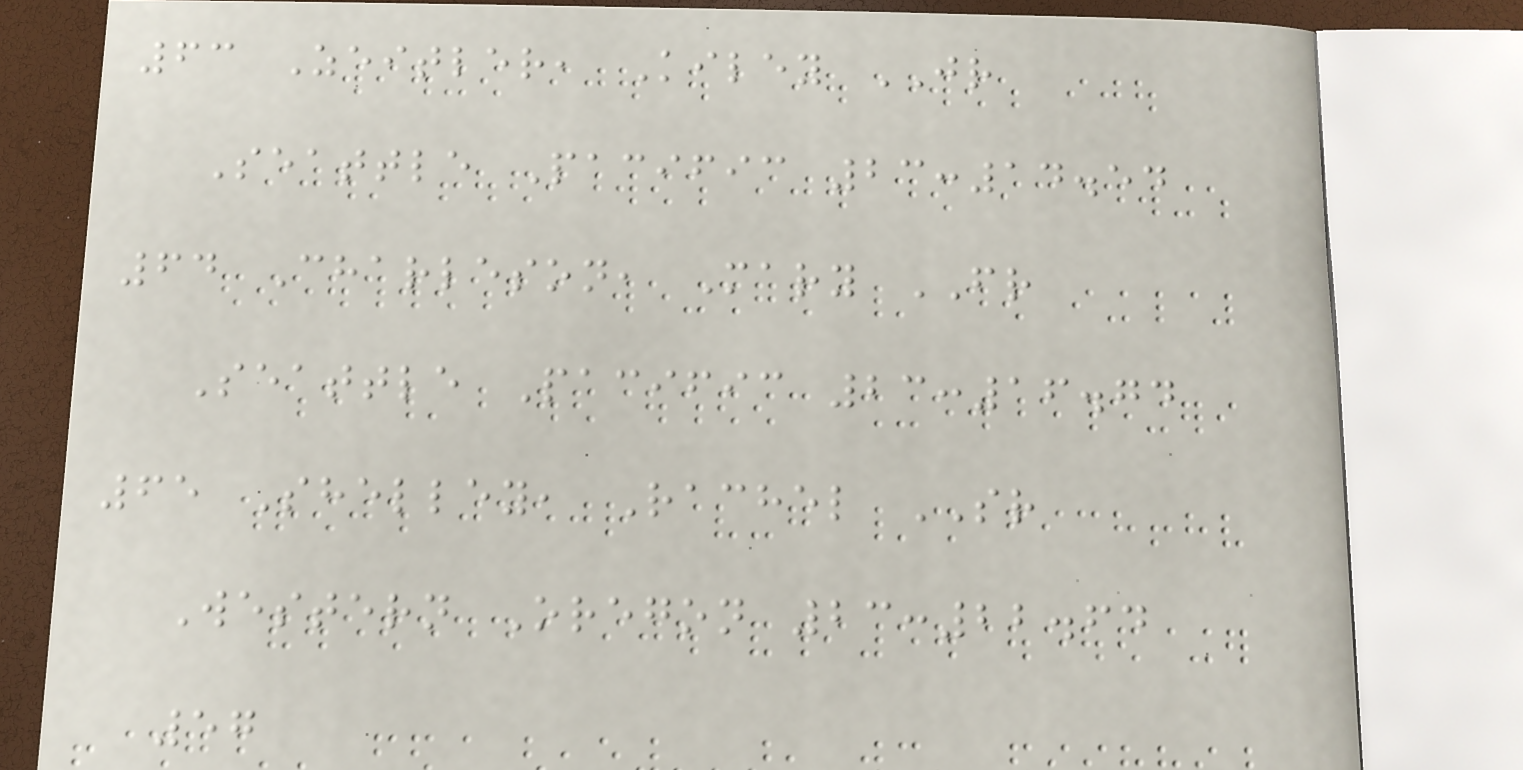63 Zeitler, Kiley JR
Seattle Pacific 23:14.54
64 Charleson, Mary FR
Seattle Pacific 23:16.74
65 Shelley, Rachel SR
Western Oregon 23:22.64
57
